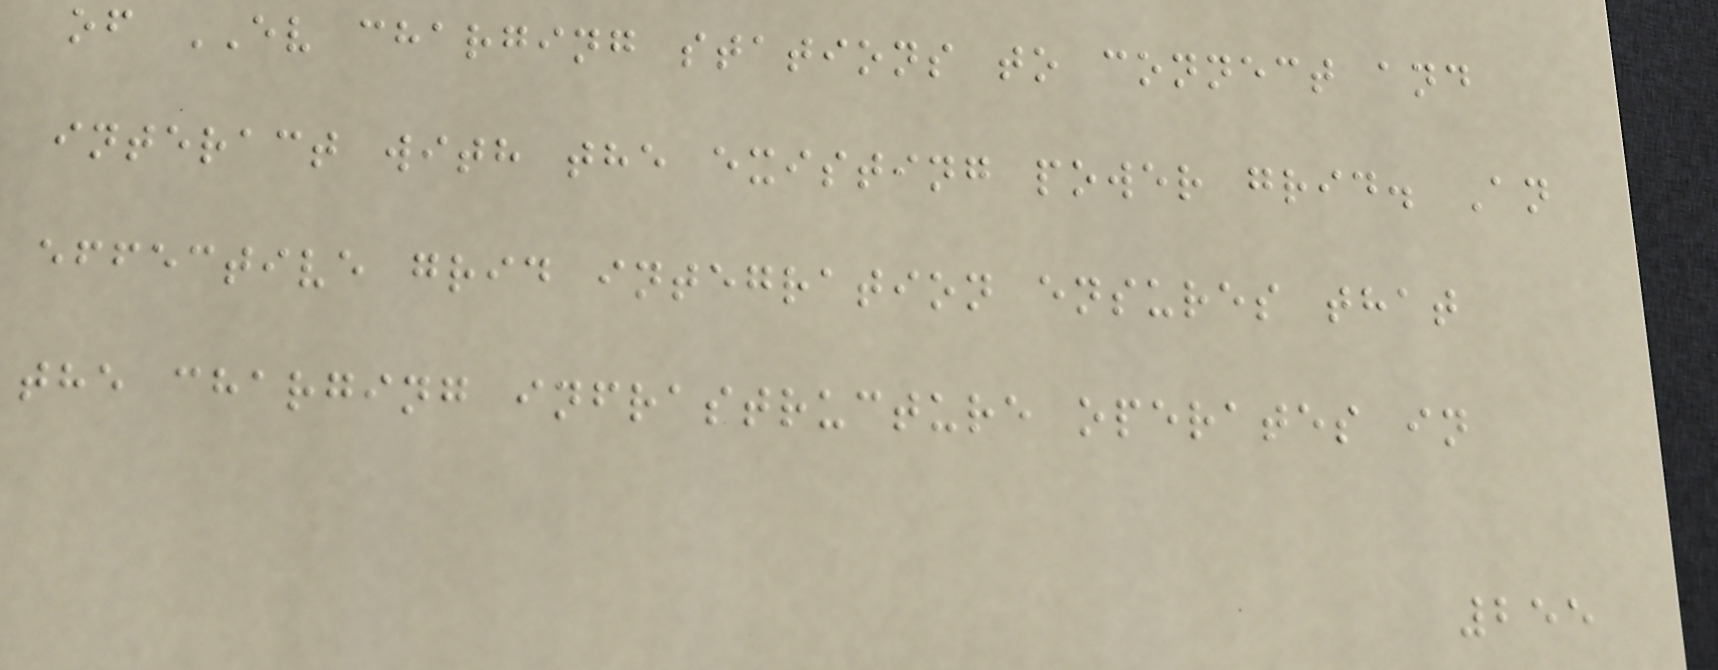of EV charging stations to connect and
interact with the existing power grid. An
effective grid integration ensures that
the charging infrastructure operates in
255
